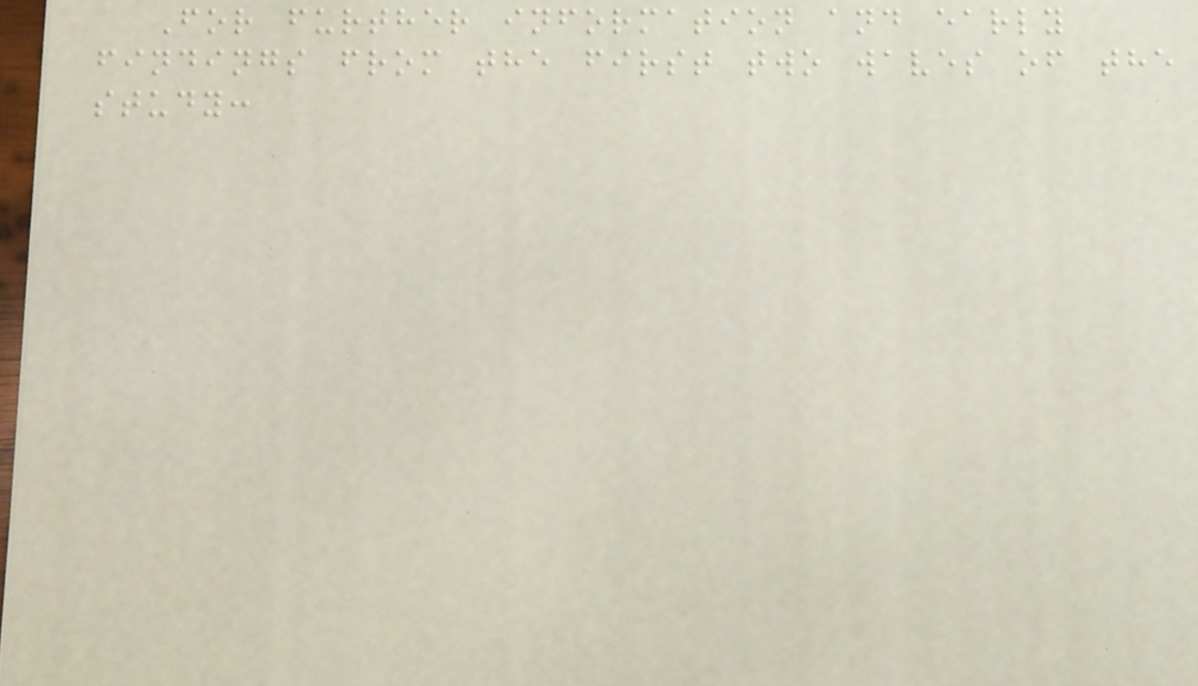For further information and early
findings from the first two waves of the
study:
